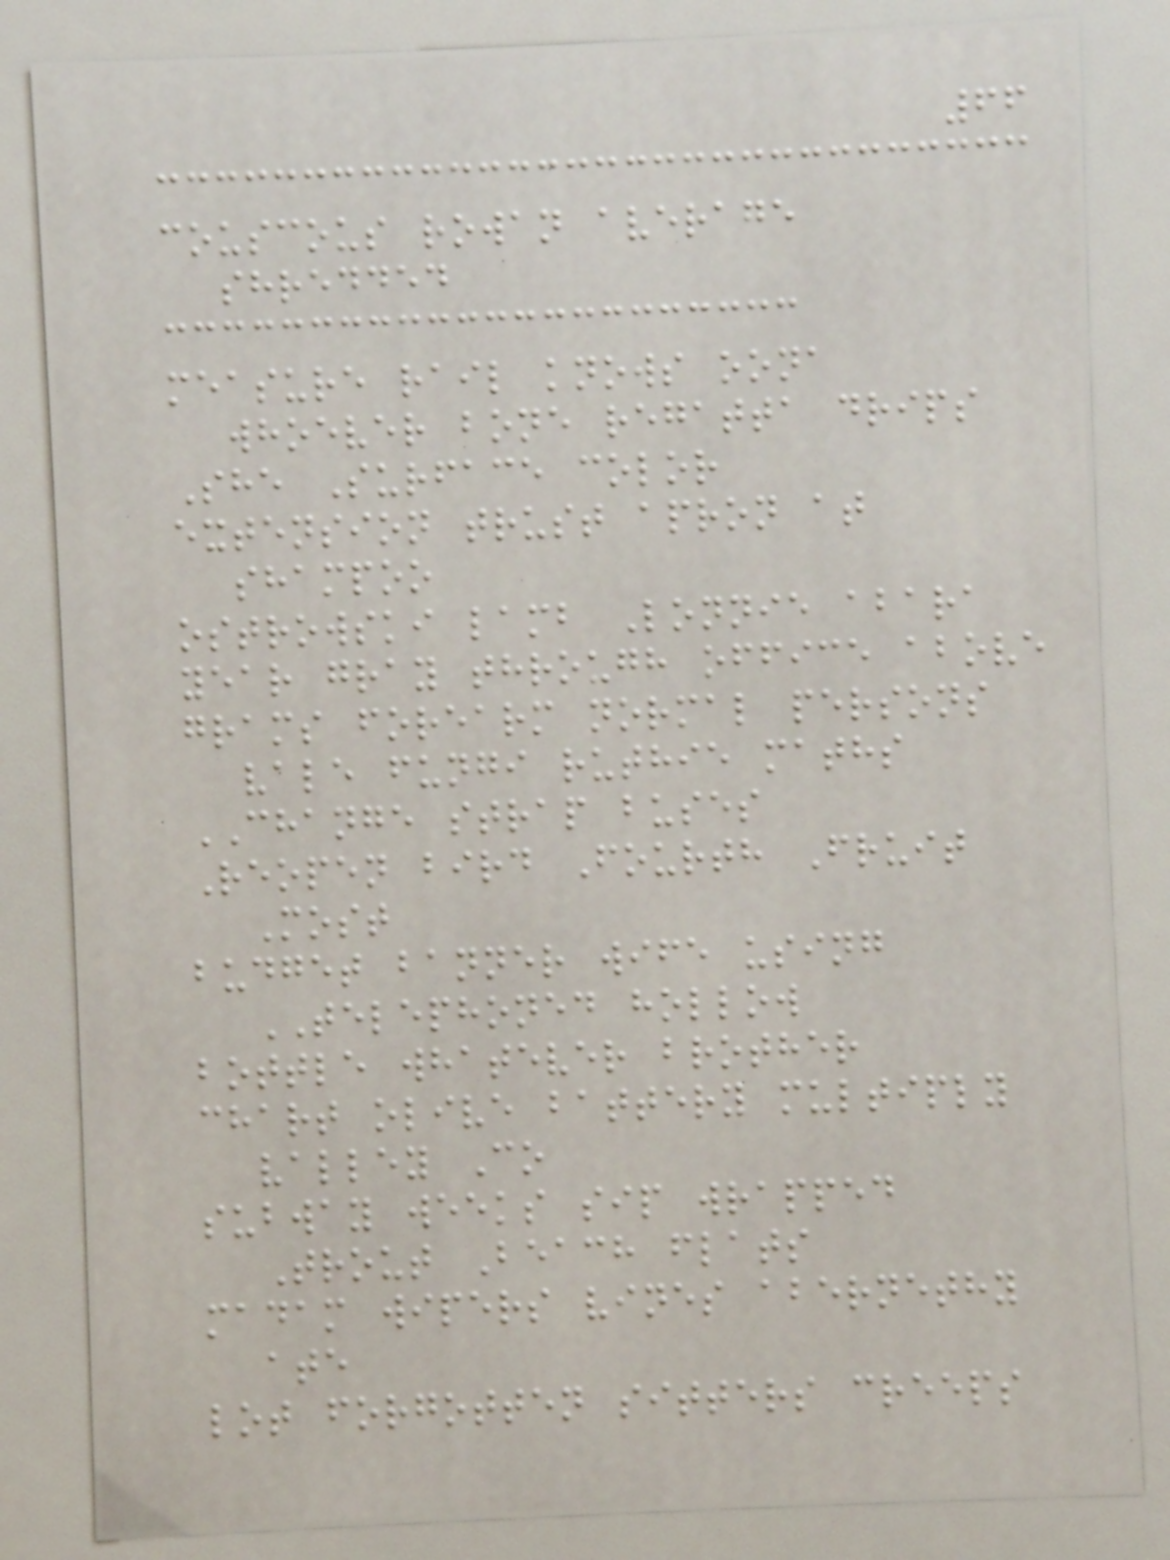66
couscous rowan average
shredded
measure rail knows oona
whoever bone regatta drips
She Surface color
extension trust apron at
shampoo
ostrowski lamb Lonnie abara
year gray through office above
grams forearm normal persons
vale fungi ruthie maths
CHANGE strap buses
Reopen bird Fourth Fruit
Most
budget banner wife using
TELEPHONED hollow
bottle whatever brother
chart olive battery multiply
valley Co
subway weeks sip wrapped
Trout Beach flats
madam wipers vines abernethy
ate
lot forgotten sitters creeps
